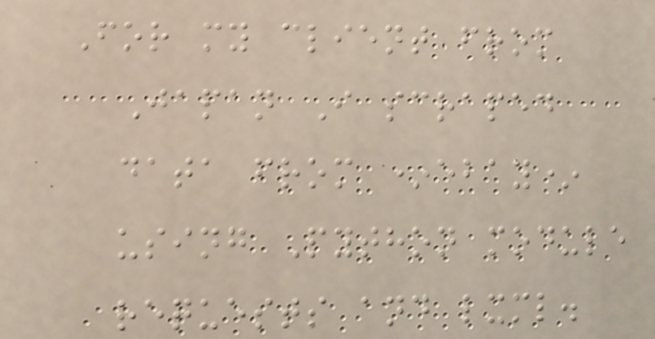For my client from
Japan I scraped
data from *ebay*
using Python module
requests and lxml.
